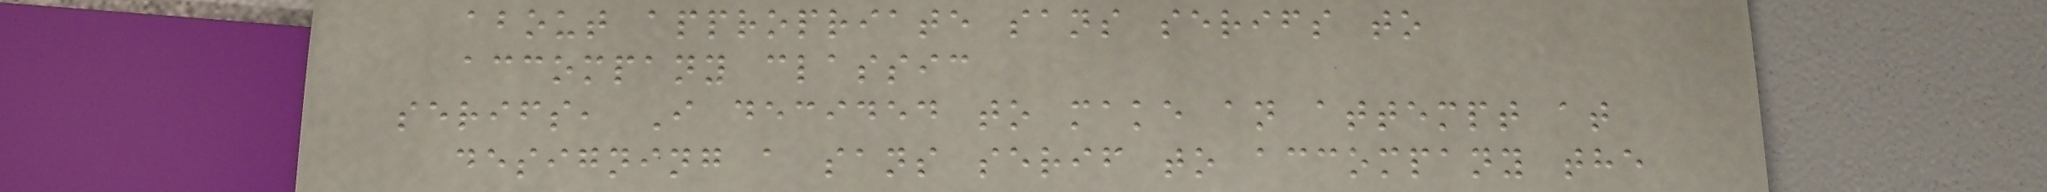about appropriate sans serifs to
accompany classic
serifs, I decided to make an attempt at
designing a sans serif to accompany the
